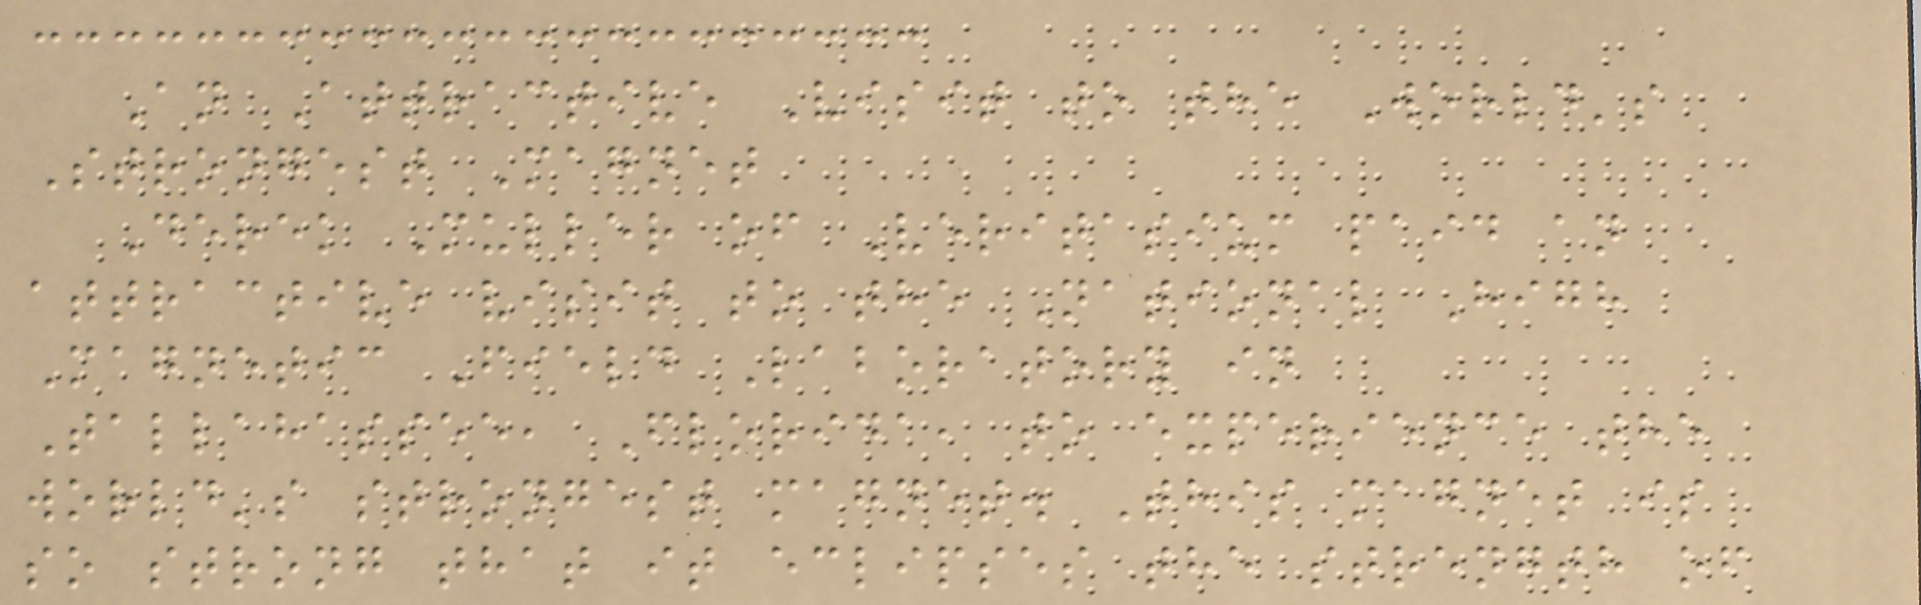An Attractive Visit to the World's
Strongest Magnet
Derek Muller of Veritasium paid an
attractive visit to the National High
Magnetic Field Laboratory in
Tallahassee, Florida, to experience the
world's strongest magnet. This magnet is
so strong that it eclipses the strength of
